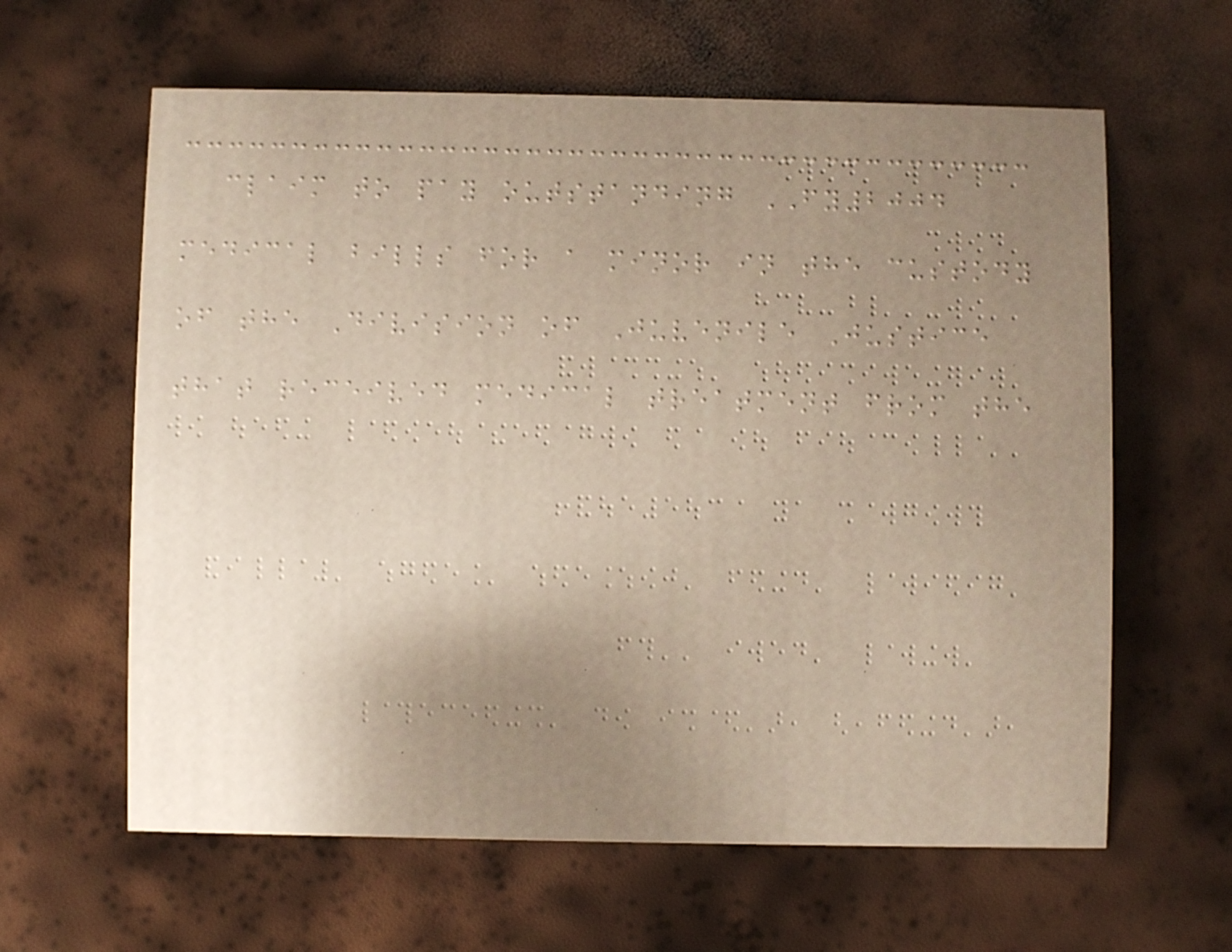claim to pay outstanding FY2004
medical bills for a minor in the custody
of the Division of Juvenile Justice
that received medical treatment from the
